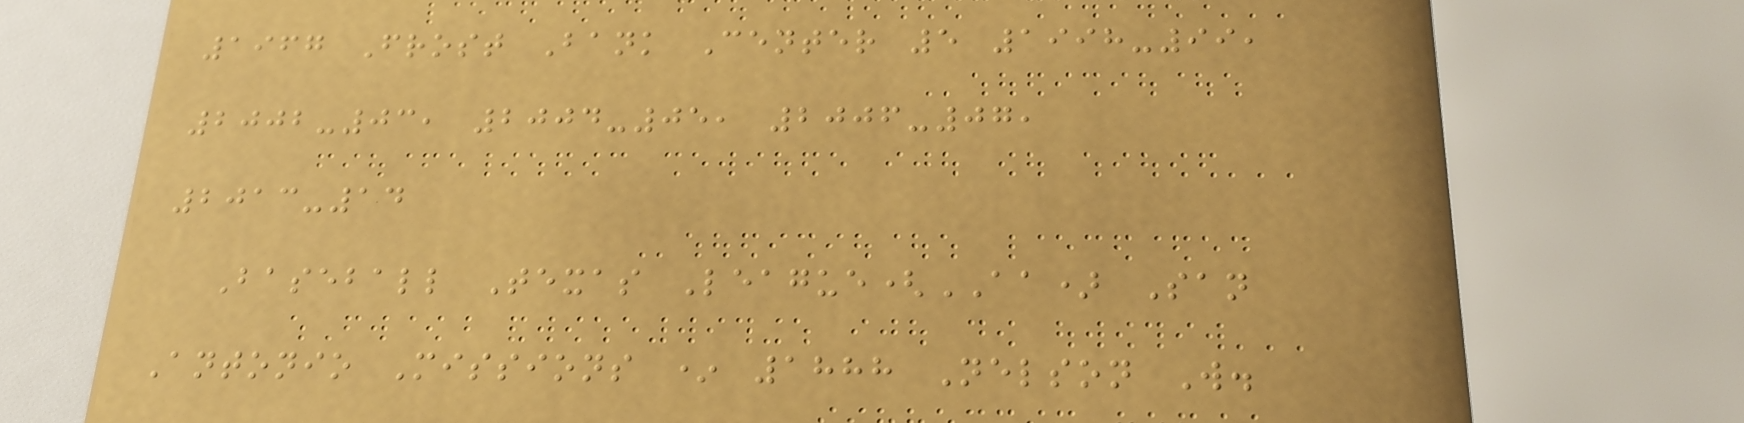1967 Frost Bank Center 5 1998-99,
2002-03, 2004-05, 2006-07,
2013-14
Baseball Texas League(AA) San
Antonio Missions * 1888 Nelson W.
